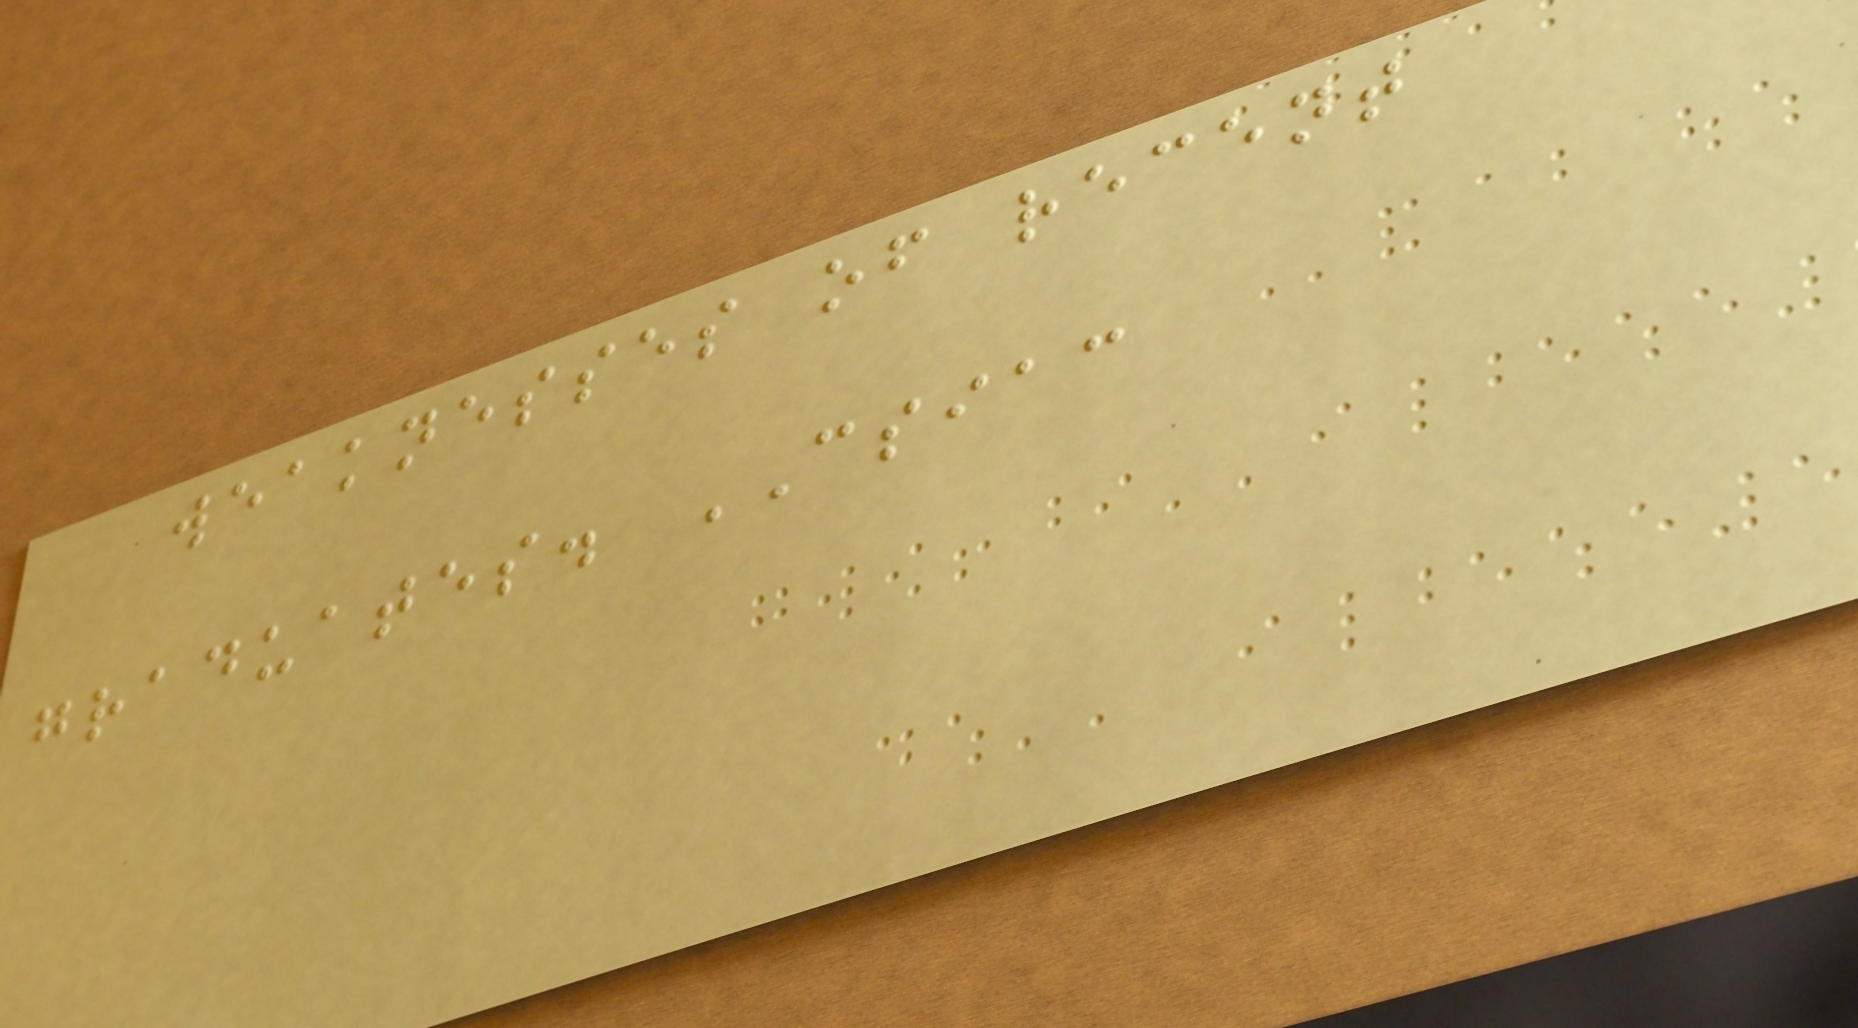weaknesses of recent
graduates. CSIAC
